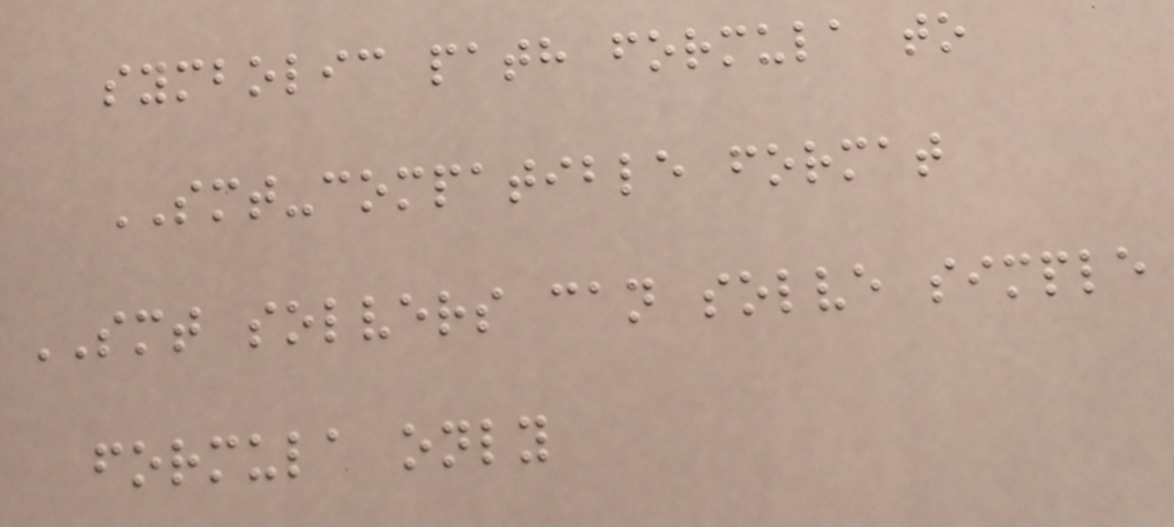symbolic path formula to
SMT-compatible format
SMT solvers can solve simple
formula only
